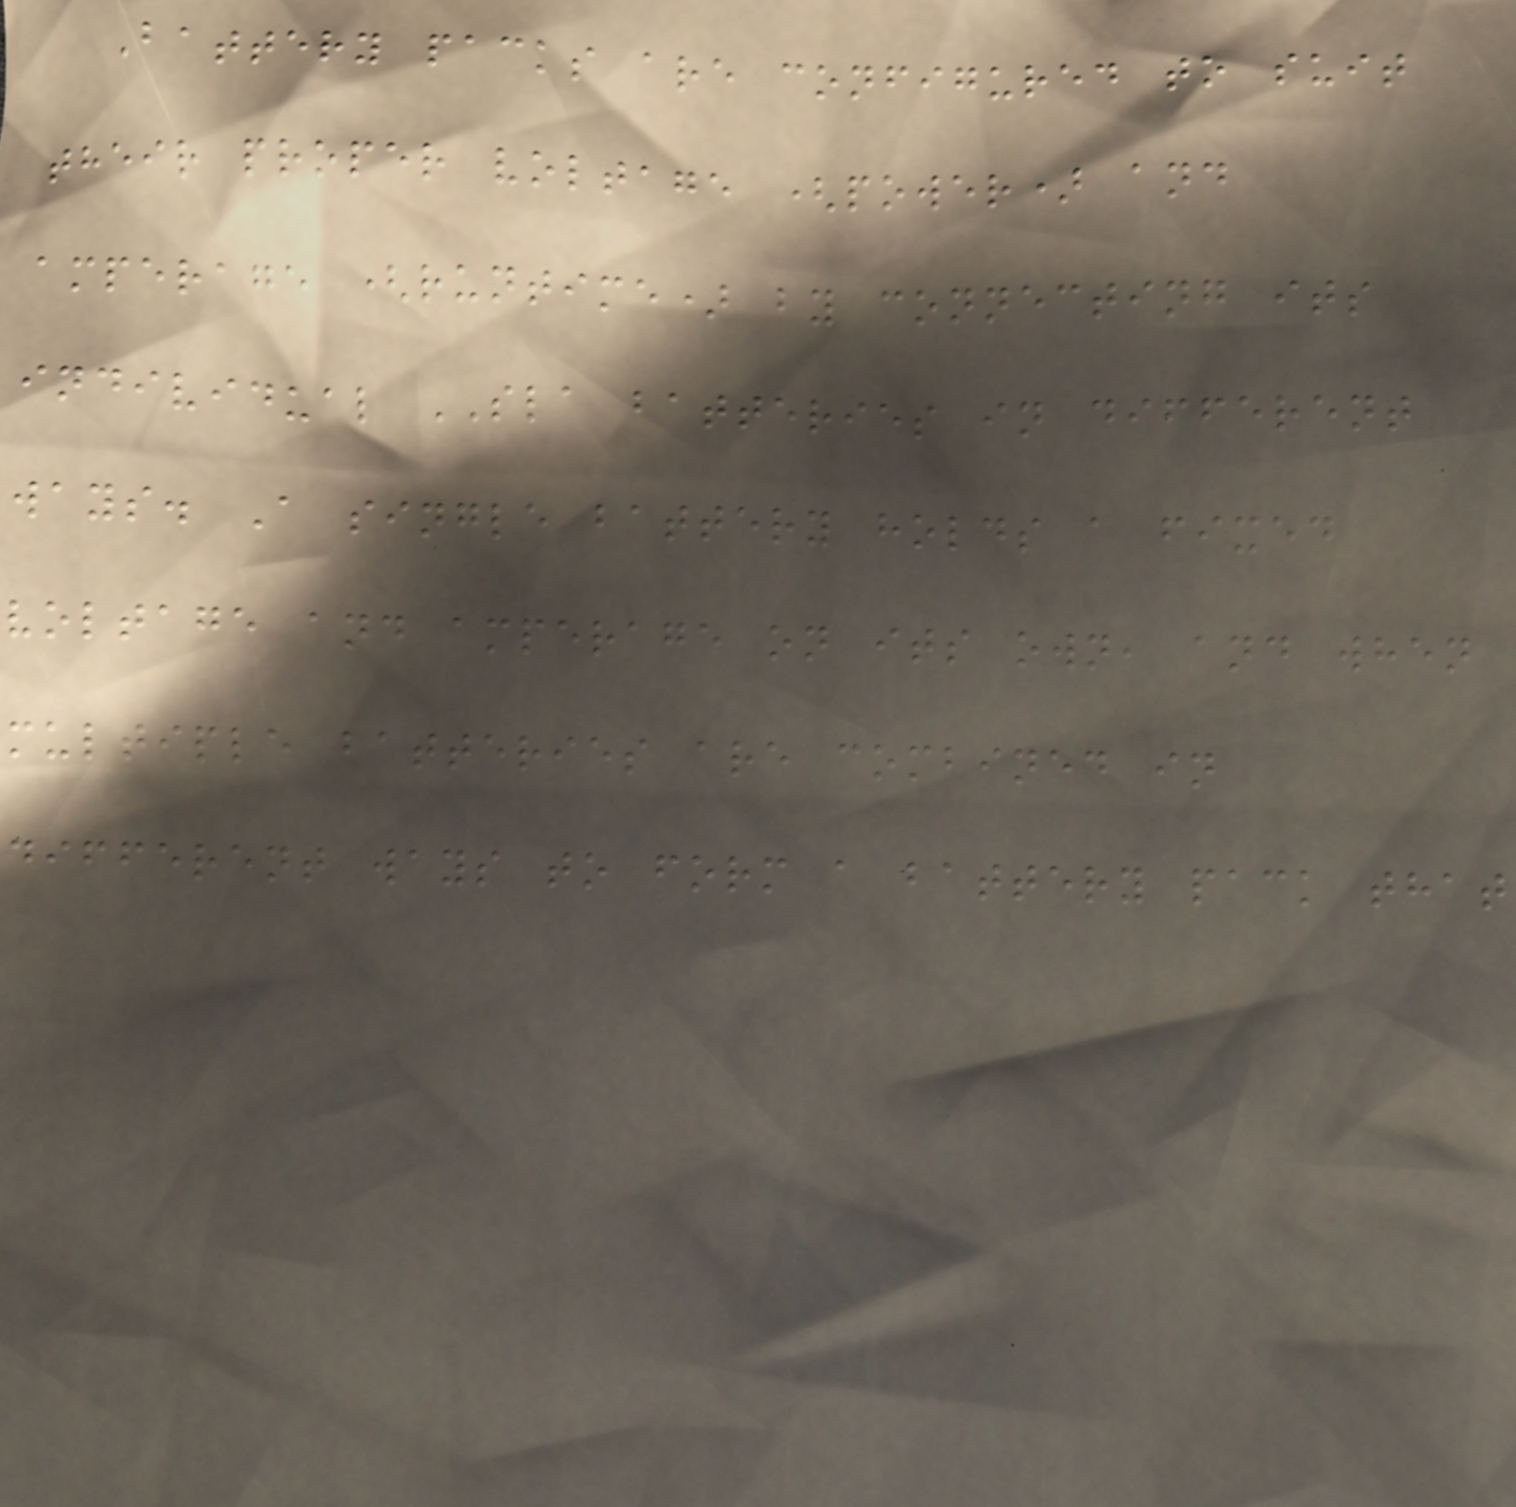Battery packs are configured to suit
their proper voltage (power) and
amperage (runtime) by connecting its
individual SLA batteries in different
ways. A single battery holds a fixed
voltage and amperage on its own, and when
multiple batteries are combined in
different ways to form a battery pack that
